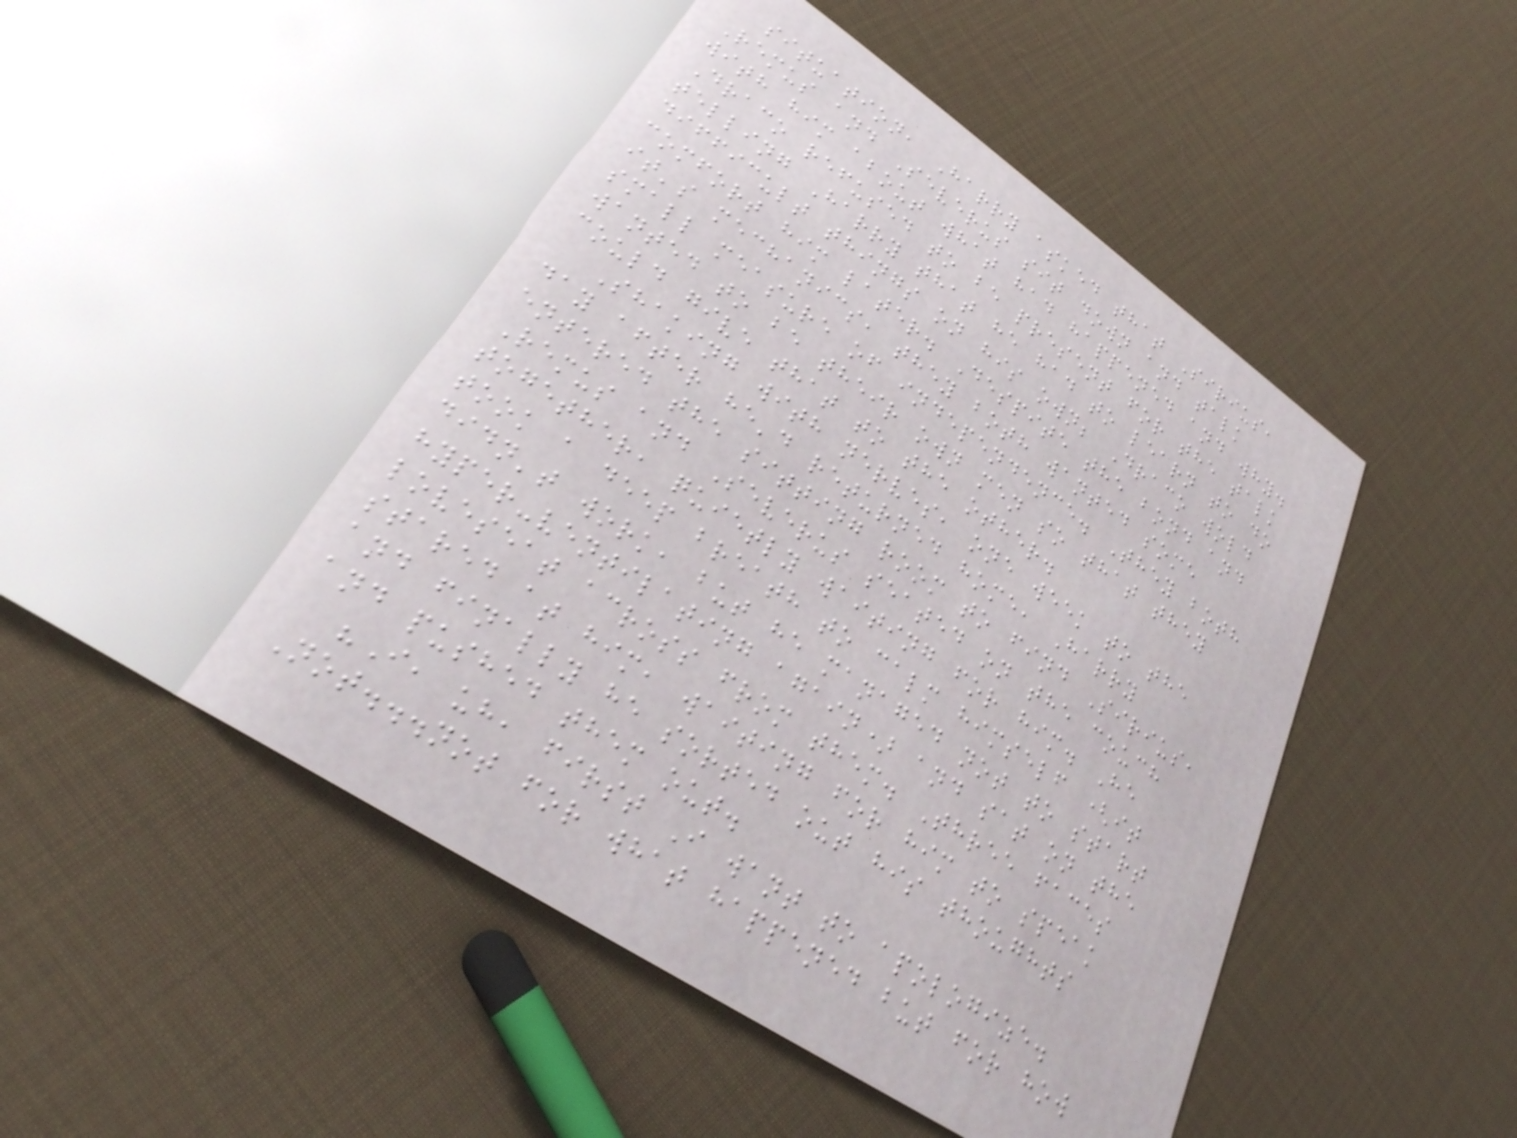situation, Harry asked that Sirius,
Remus and Severus sit down and talk
with him about what had happened and why.
Draco refused to be present for the talk
telling Harry that he had to learn to do
difficult things on his own; Draco wold
comfort him later. Despite the bond and
it's mechanics, they both wanted some
small measure of independence. They both
wanted to be their own men so that they
could give that to the other.
Shaking with nerves, one week to the
day after he'd returned home, Harry
entered the sitting room to find Sirius,
Remus and Severus seated on the couch
together, quietly waiting for him. He
took a deep breath to calm himself (it
didn't work, but he managed not to start
hyper-ventilating again) and sat on the
loveseat across from them. Three faces
stared at him, waiting for him to speak
and finally he sorted out his thoughts
and pushed them out.
"I, uh, first I want to apologize.
Not...not for what happened but for how
